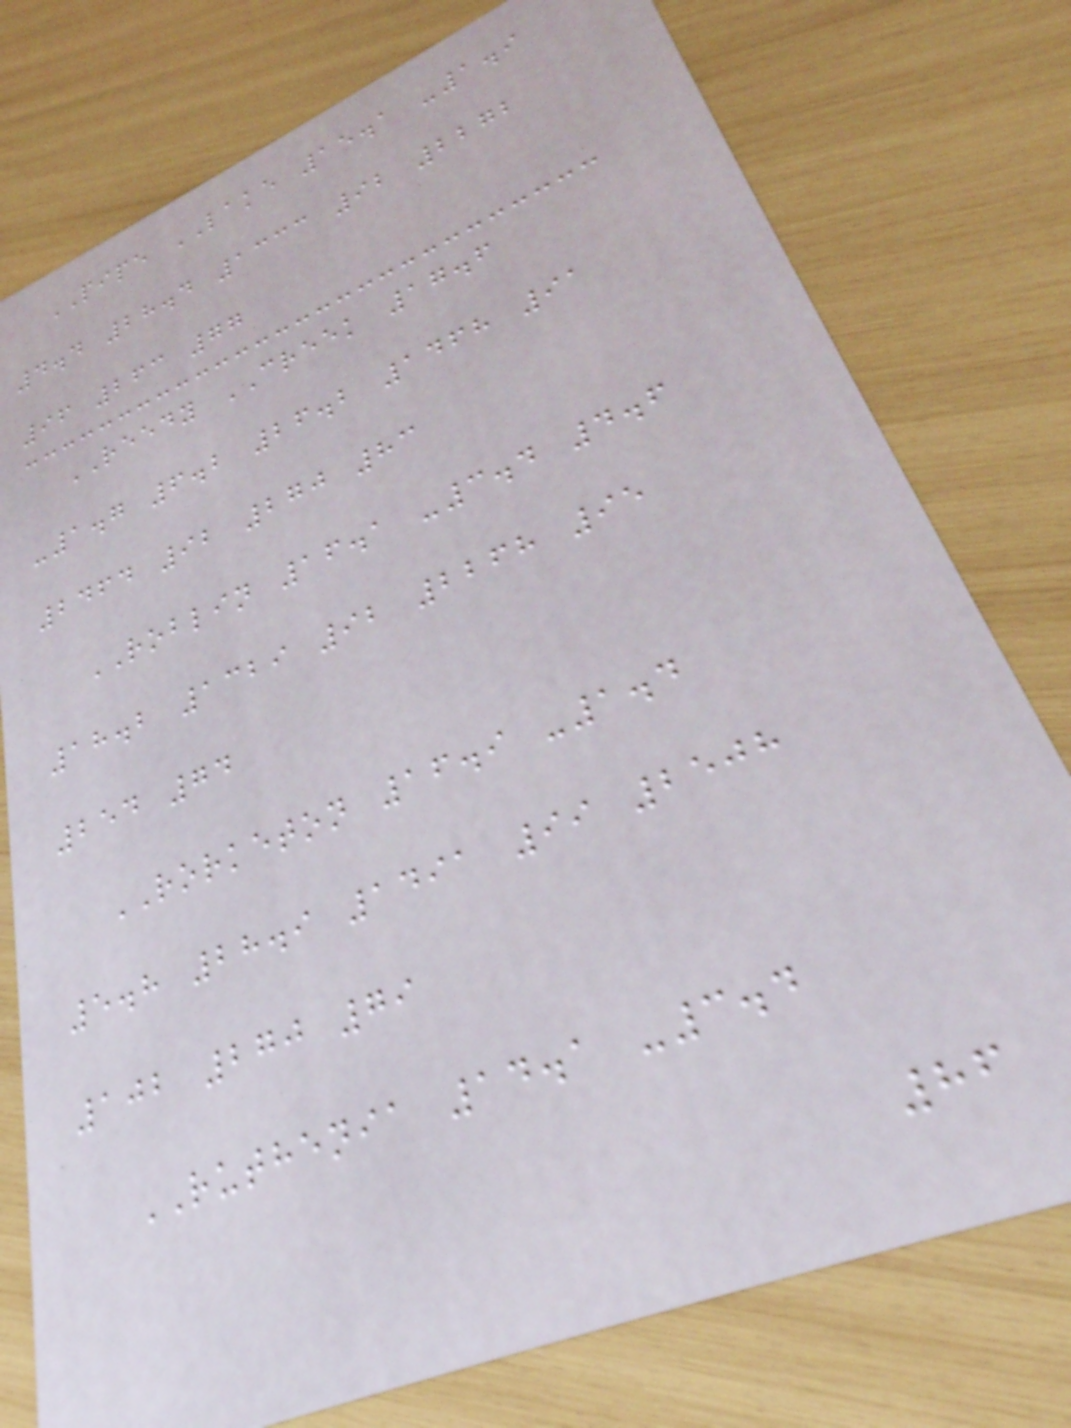PIPE LAKE 15.1 -1.9
4.4 28.4 1333 92 2272
96 263 77
REEDY CREEK 17.6
-1.7 6.2 26.2 1468 91
2464 92 270 83
ROBLIN 16.1 -3.4 4.6
18.2 1329 92 2268 95
254 74
RORKETON 16.9 -1.4
5.8 28.9 1491 99 2508
102 270 79
RUTHENIA 14.1 -3.4
86
